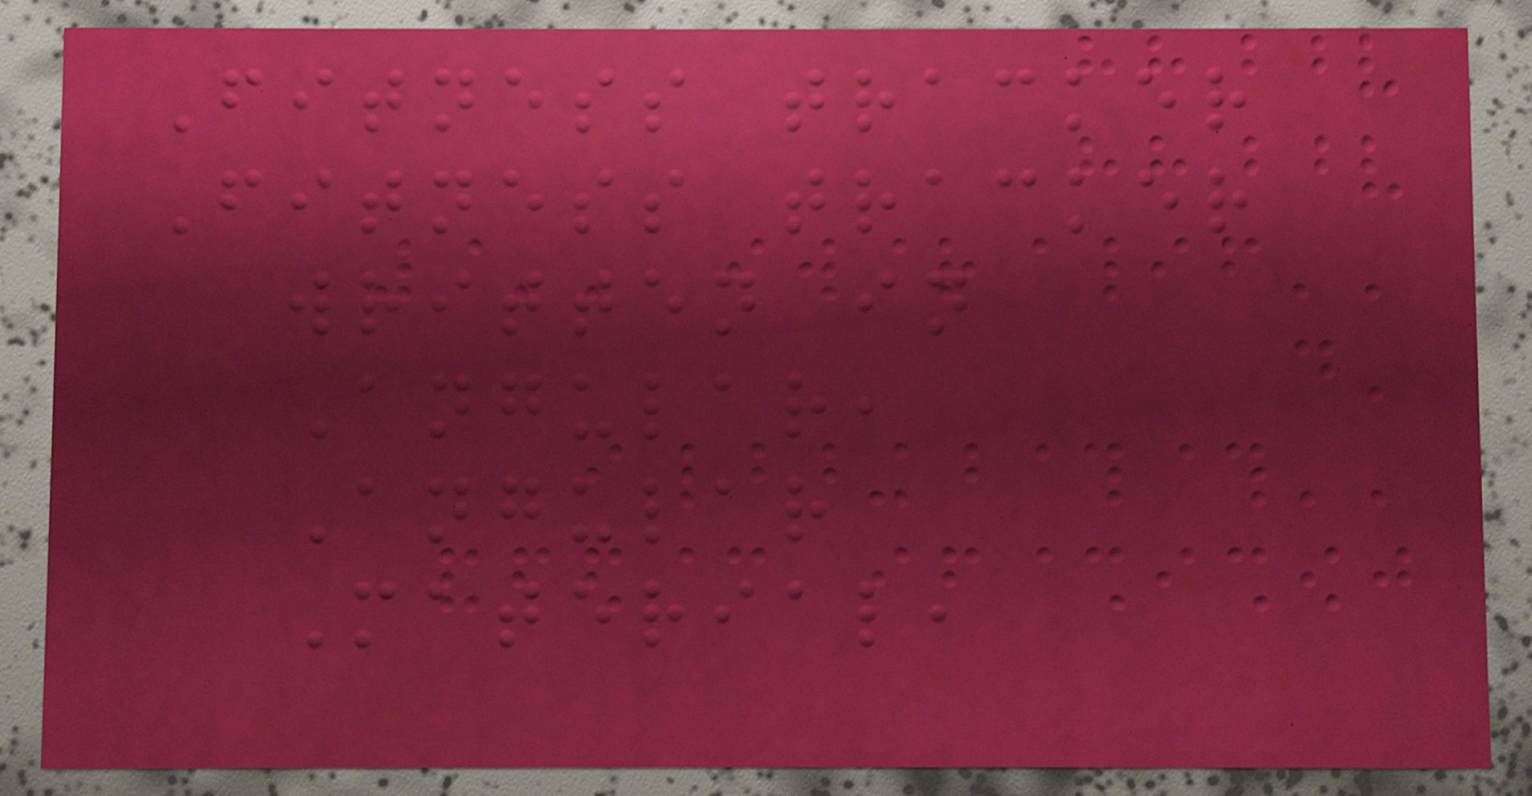Fitness tracker
Fitness tracker
written in
Angular,
Angular
Material,
